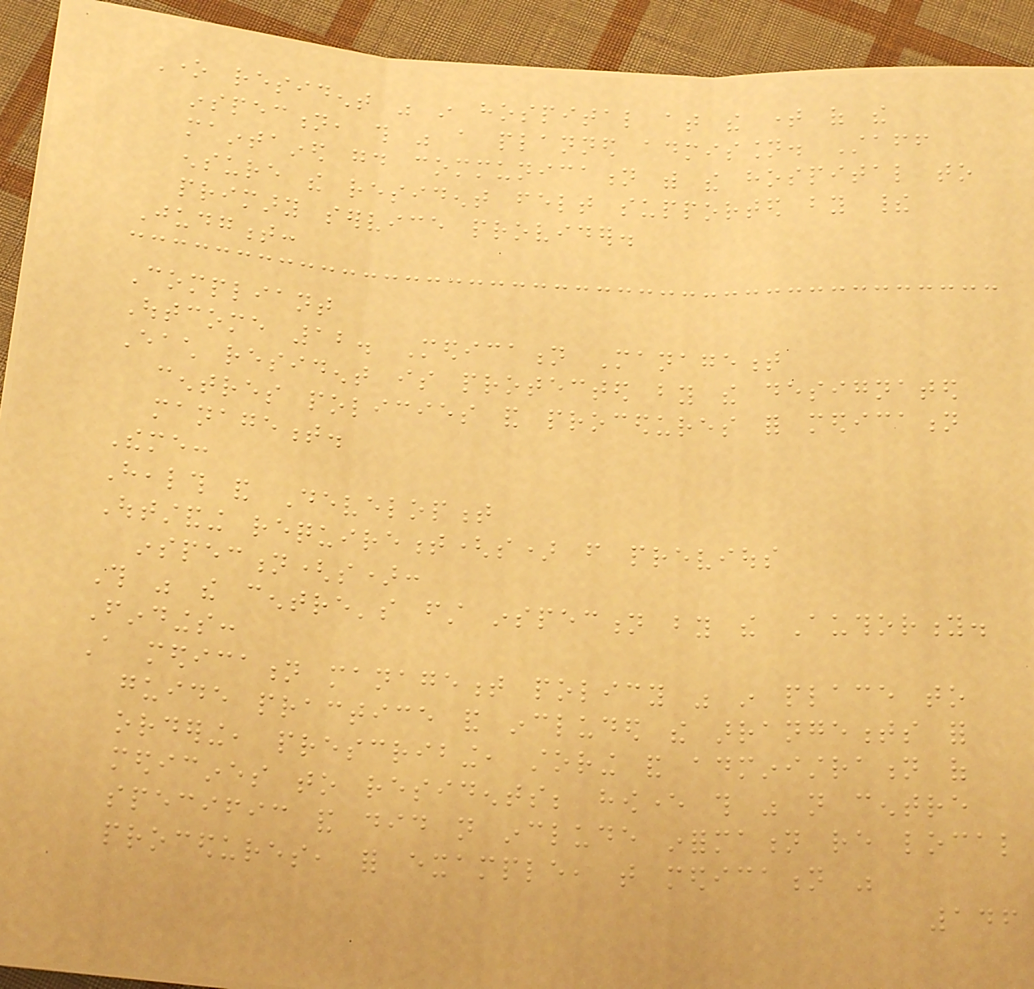One resident was in hospital at the time of the
inspection, this was a planned admission. Staff
maintained good communication with the hospital to
ensure the resident felt supported by their
primary service provider.
Judgment:
Compliant
Outcome 12. Medication Management
Each resident is protected by the designated
centres policies and procedures for medication
management.
Theme:
Health and Development
Outstanding requirement(s) from previous
inspection(s):
This was the centre's first inspection by the Authority.
Findings:
A medication management policy was in place to
guide practice and included the arrangements for
ordering, prescribing, storing and administration of
medicines to residents; however this was not centre
specific and did not include information re local
procedures, for example, that medication was
146
